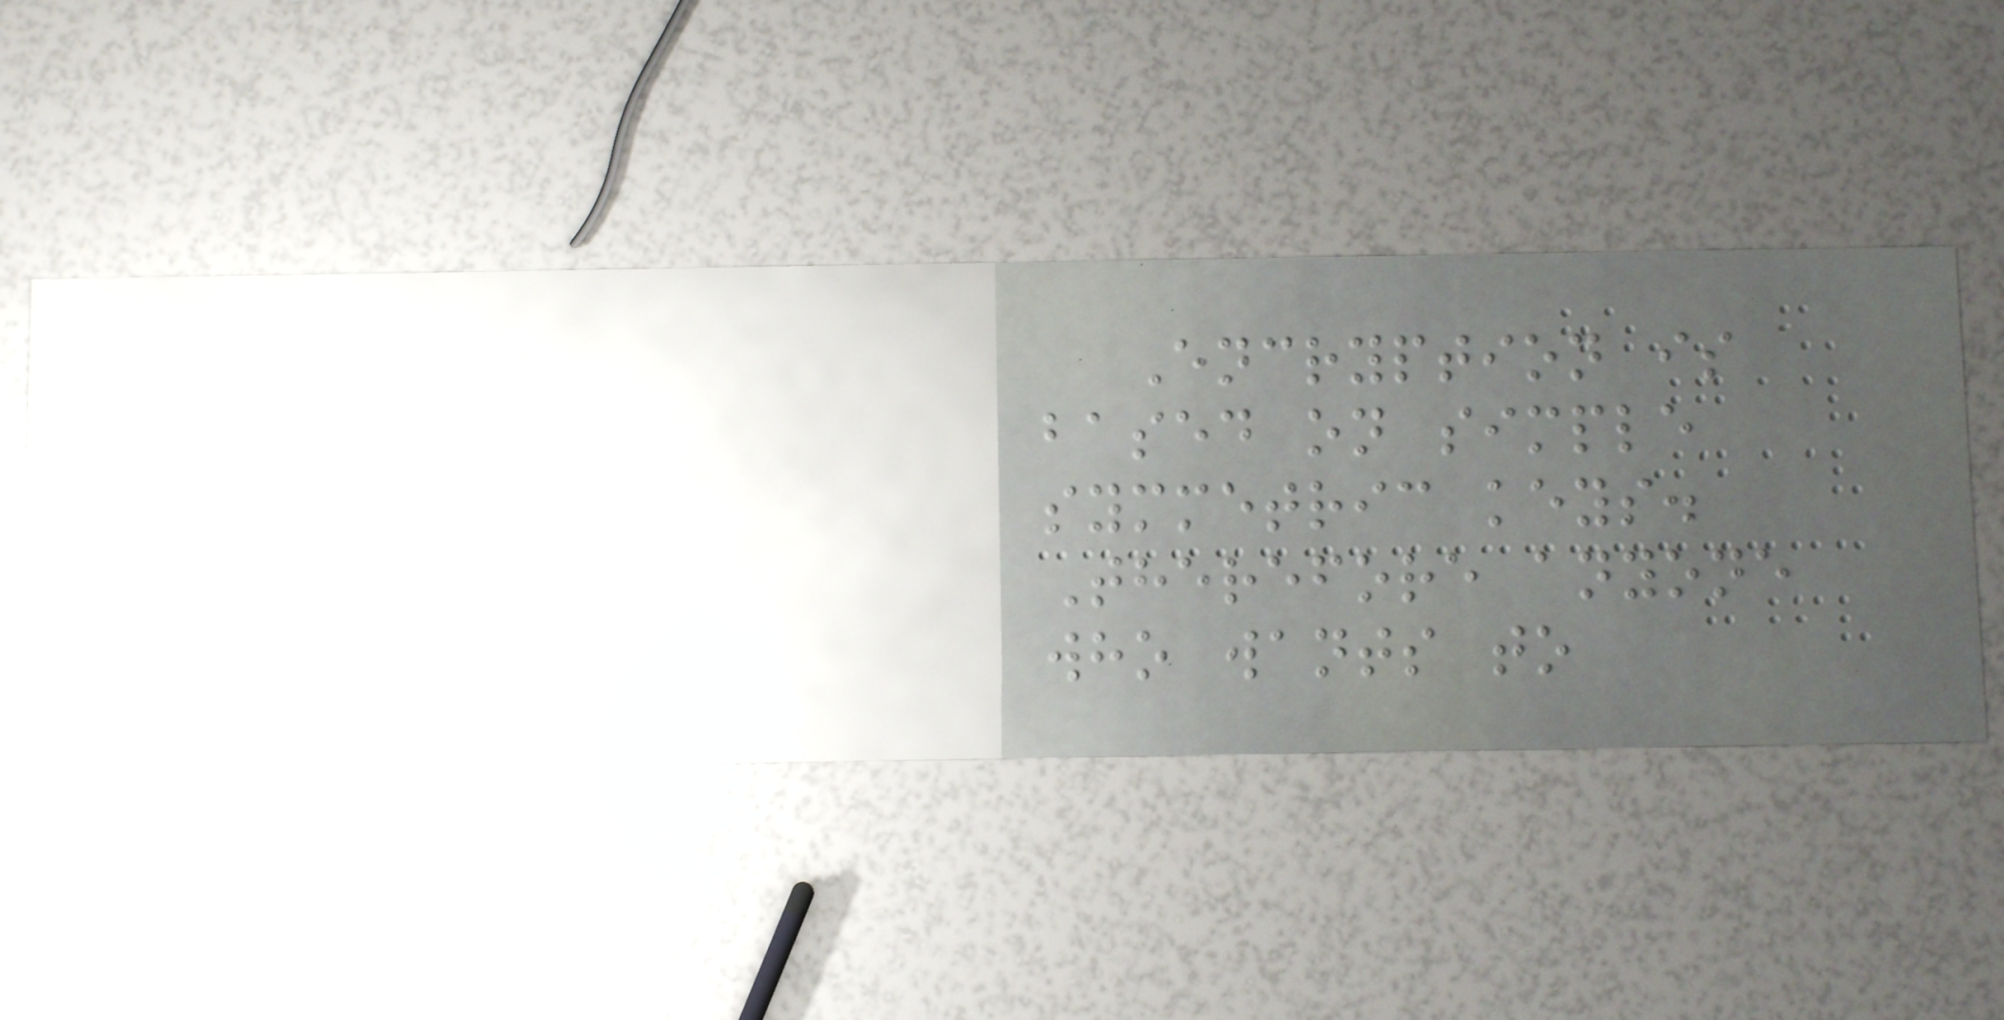Encryption is
based on simple
symmetric keys.
Therefore anyone
who wants to
